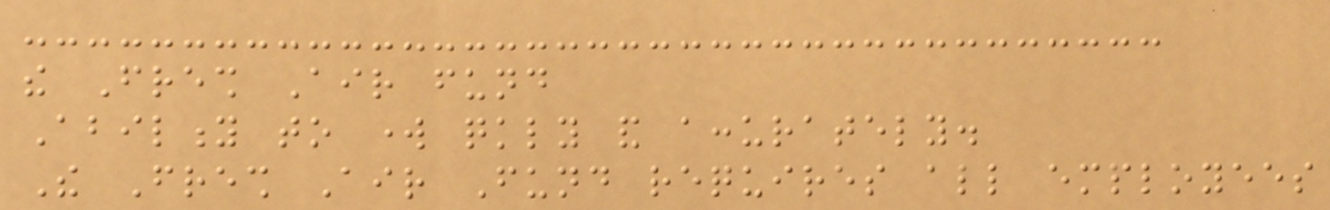the Fresh Air fund
Ability to work quickly and accurately.
The Fresh Air Fund requires all employees
